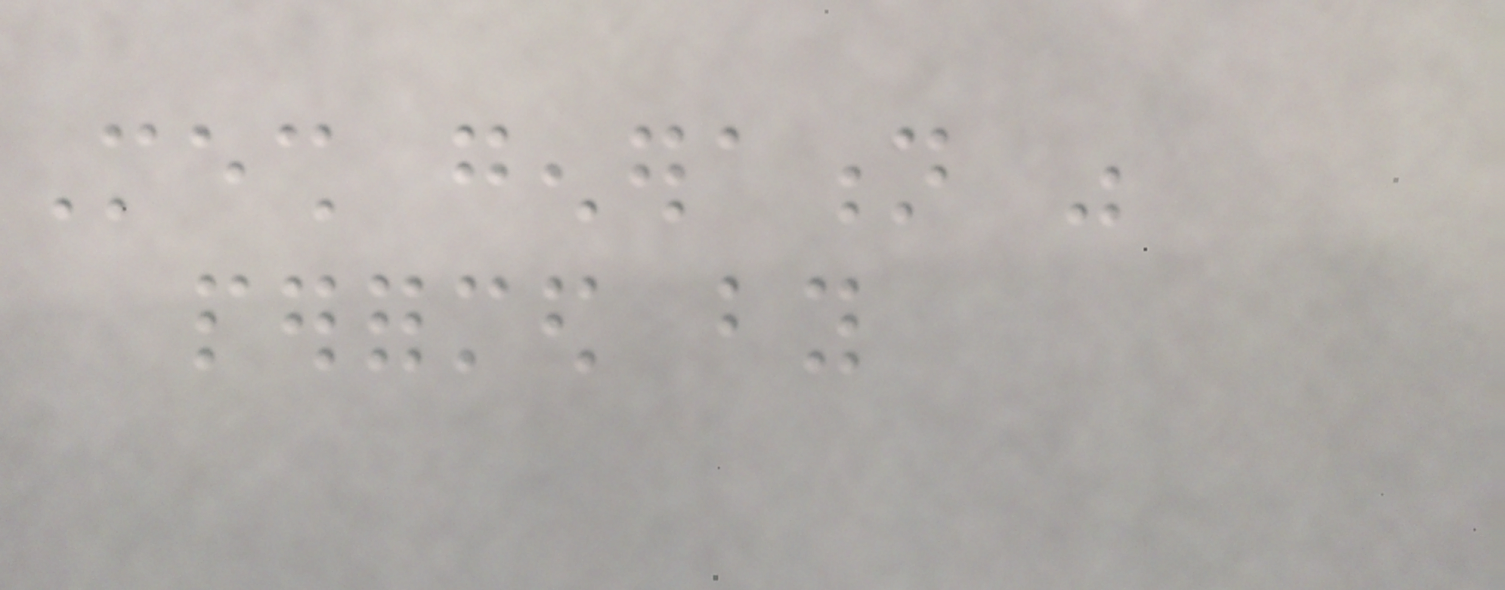Mesh generation was
performed by
